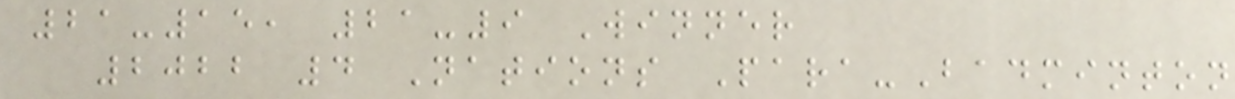21-15, 21-9 Winner
2022 4 Nations Para-Badminton
